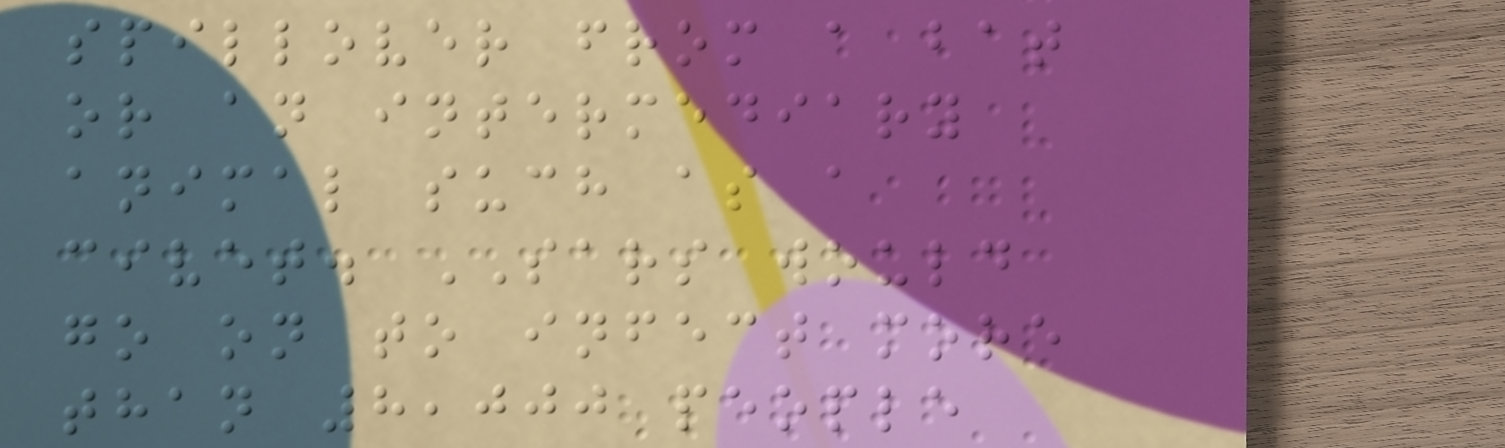spillover from a bat
or an intermediary
animal such as a
civet. SARS would
go on to infect more
than 8,000 people
